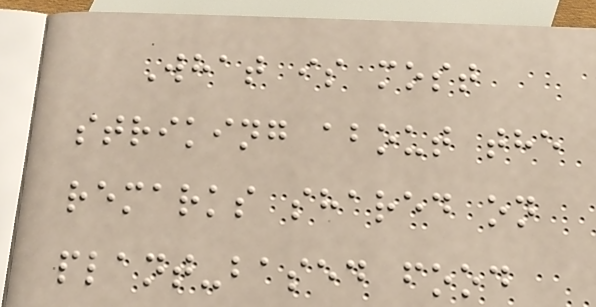What is most
striking about the
remarks shared on
plant-based food
